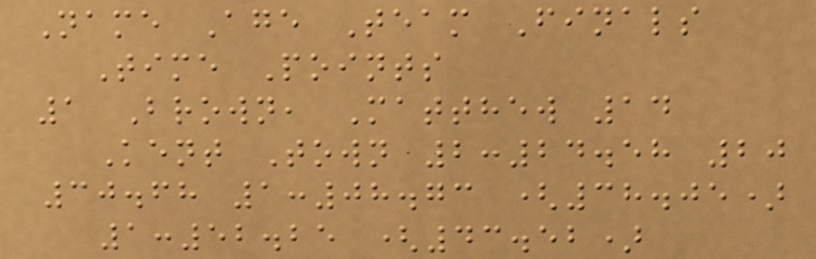Name Age Team Finals
Time Points
1 Brown, Matthew 14
Kent Town 2:24.58 20
30.68 1:08.73 (38.05)
1:52.25 (43.52)
